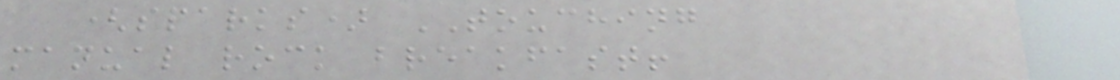(sparks) TOUCHING
manual rock breakfast!
